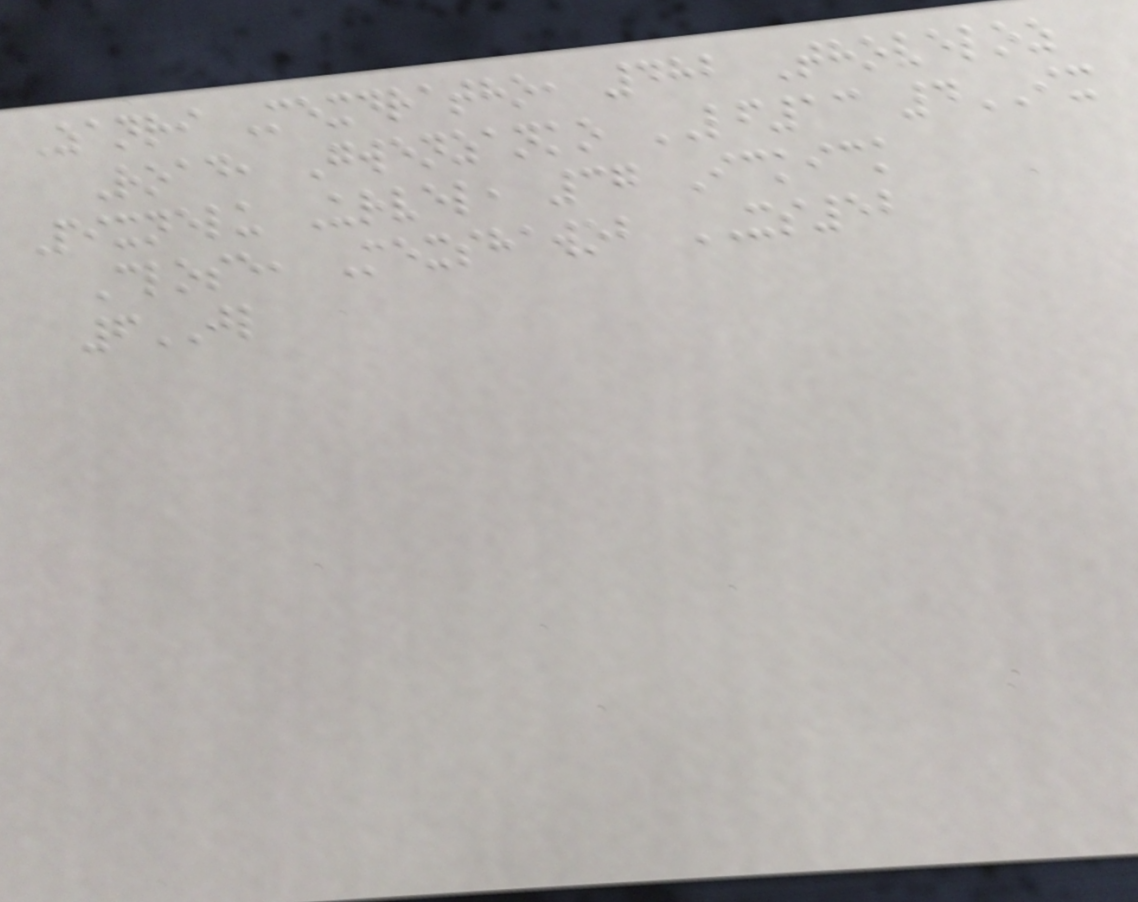Zanri Mexdratho, 482 Thoveloz
Road, Gwenzanko LF13 4IX
Pixnelu Urvel, 37 Ickick
Close, Mexshawob XS52
6JL
